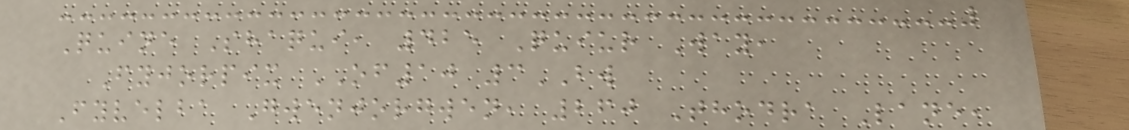Quine Shaqui, 425 Quiur Way,
Fyjorpix OF10 3BW
Fyvelba Gwenjorgwen, 260 Thodra Lane,
